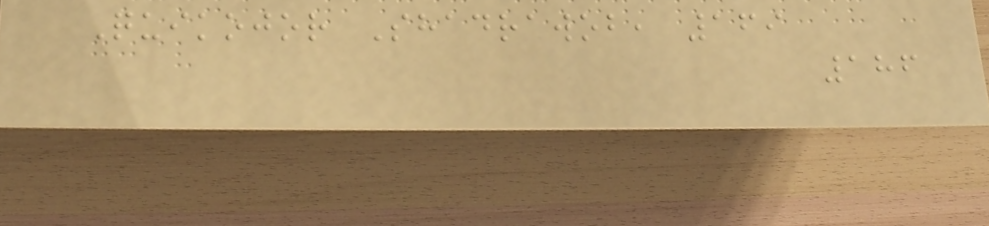Quikojor Shadrawob, 169
186
